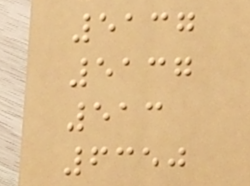5137
5137
513
6350
